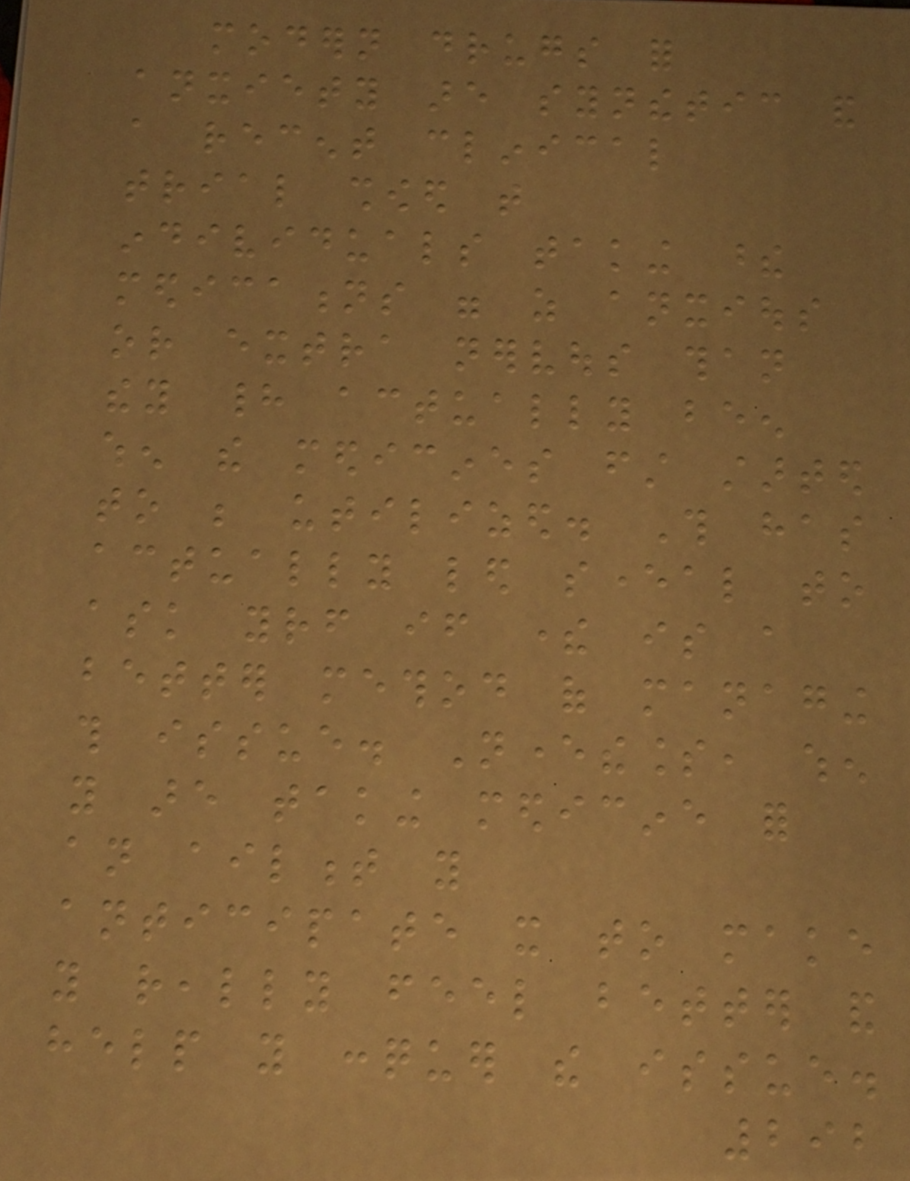modern drugs for
anxiety are synthetic and
a recent clinical
trial showed that
individuals taking these
medications were as anxious
or extra nervous than
they had actually been
when the medicines first started
to be utilized. This has
actually led several to
ask yourself if there is a
better method of managing
this issue. Nevertheless, when
you are taking medicine for
an ailment you
anticipate it to make
you really feel better and
help you conquer the issue.
292
